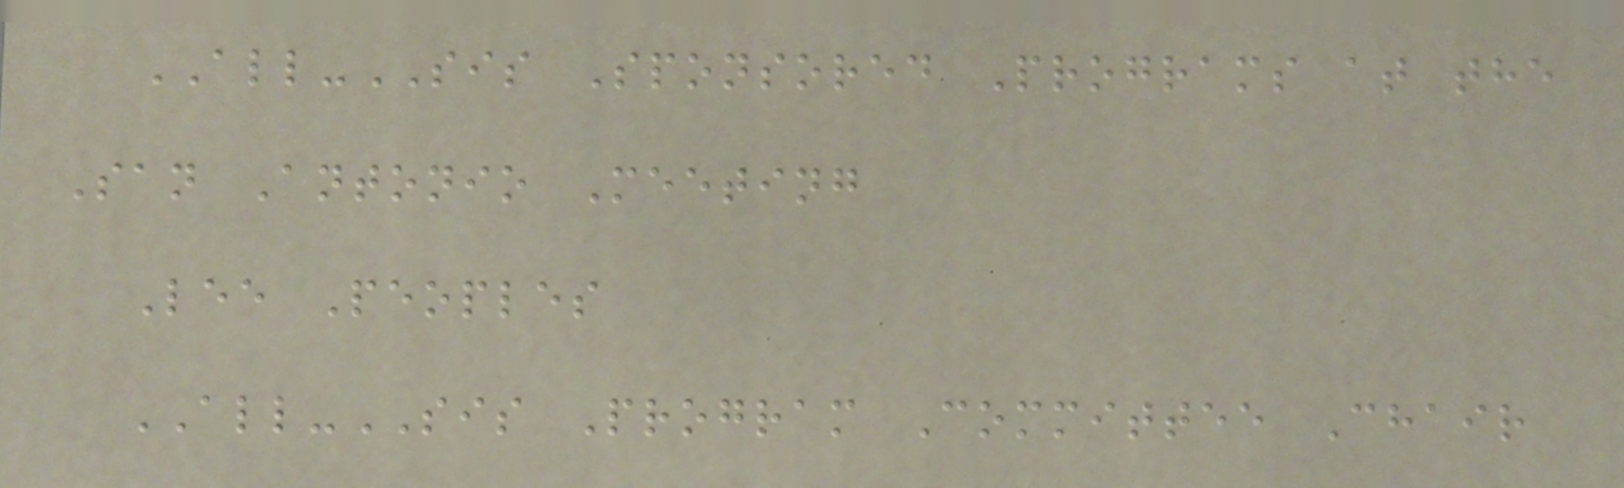ALL-SIS Sponsored Programs at the
San Antonio Meeting
Lee Peoples
ALL-SIS Program Committee Chair
